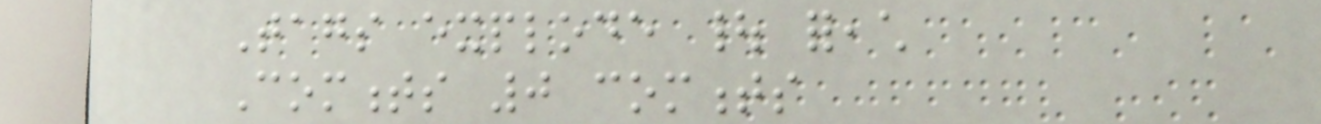Tags explode | foreach
Comments 0 comments
